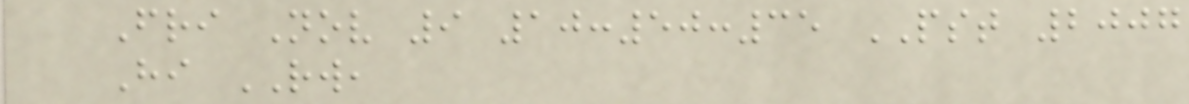Fri Nov 9 10:50:35 PST 2007
Hi RW,
